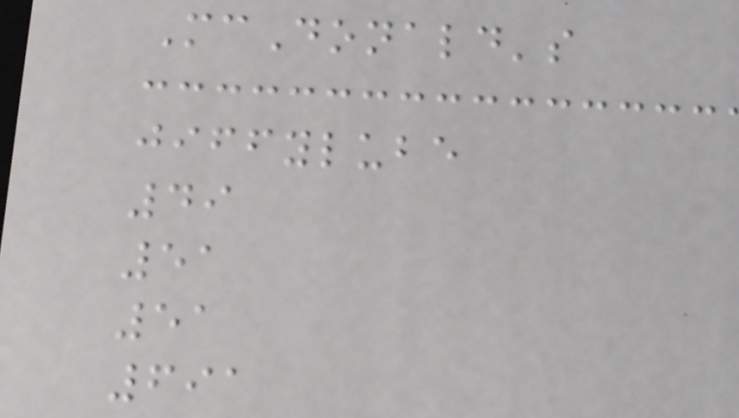McDonald's
jiffylube
49
51
51
691
